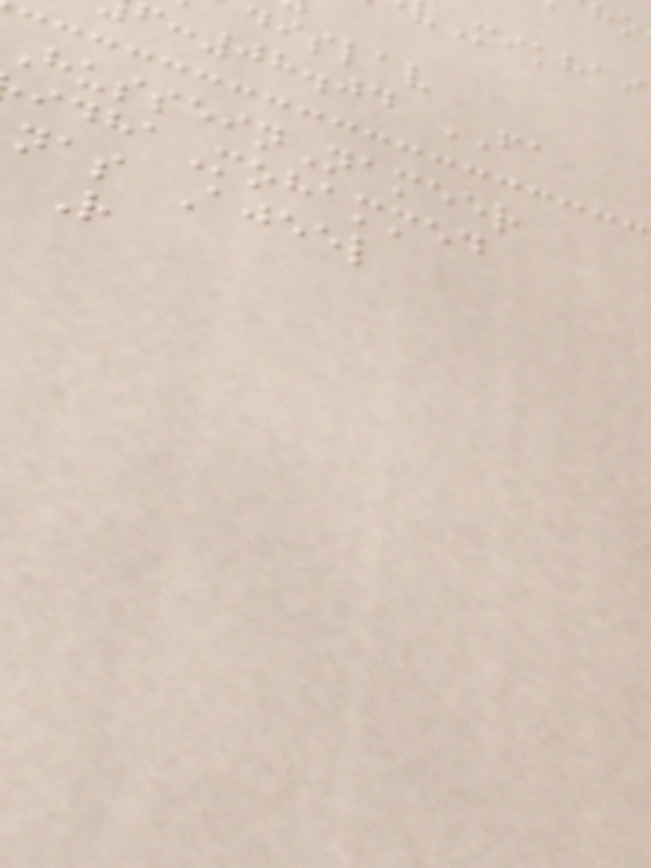dislav
:08.04 FA
HusseinNameer
idhaMohammed
nas Ajeel
